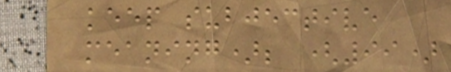keep subjective
meaning); (99)
